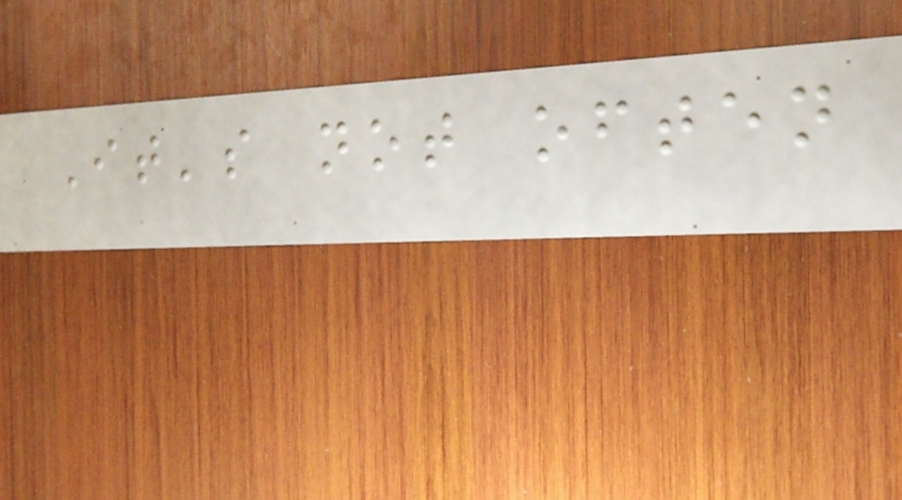It's not often
